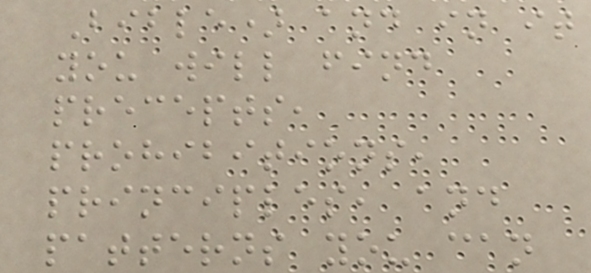Bible) and in it
you will find
precepts,
prohibitions,
principles, and
patterns you can
